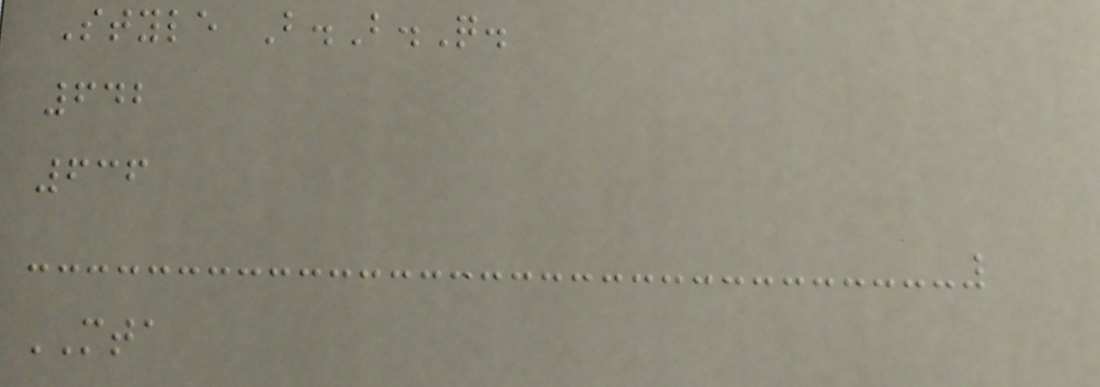Style B.B.Q.
642
636
MTA
